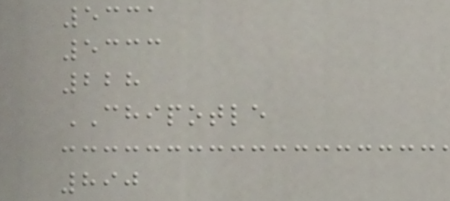5331
5333
228
CHIPOTLE
890
